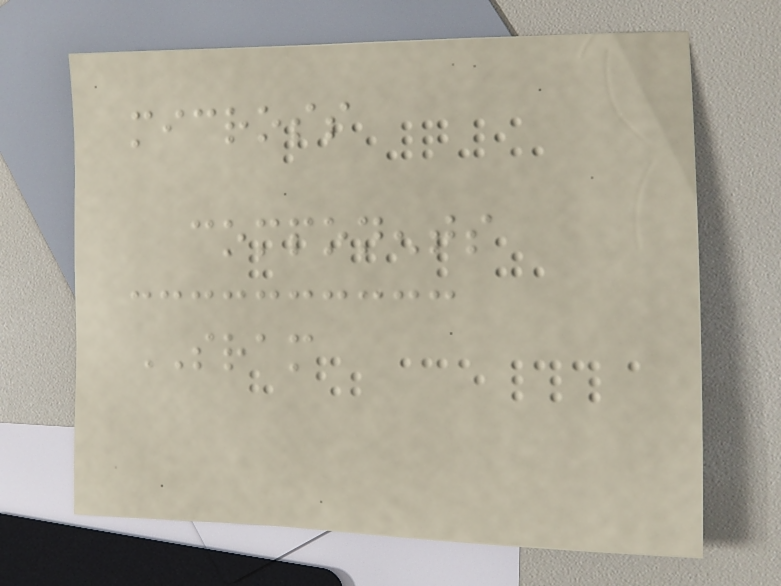micross
components
SRAM
